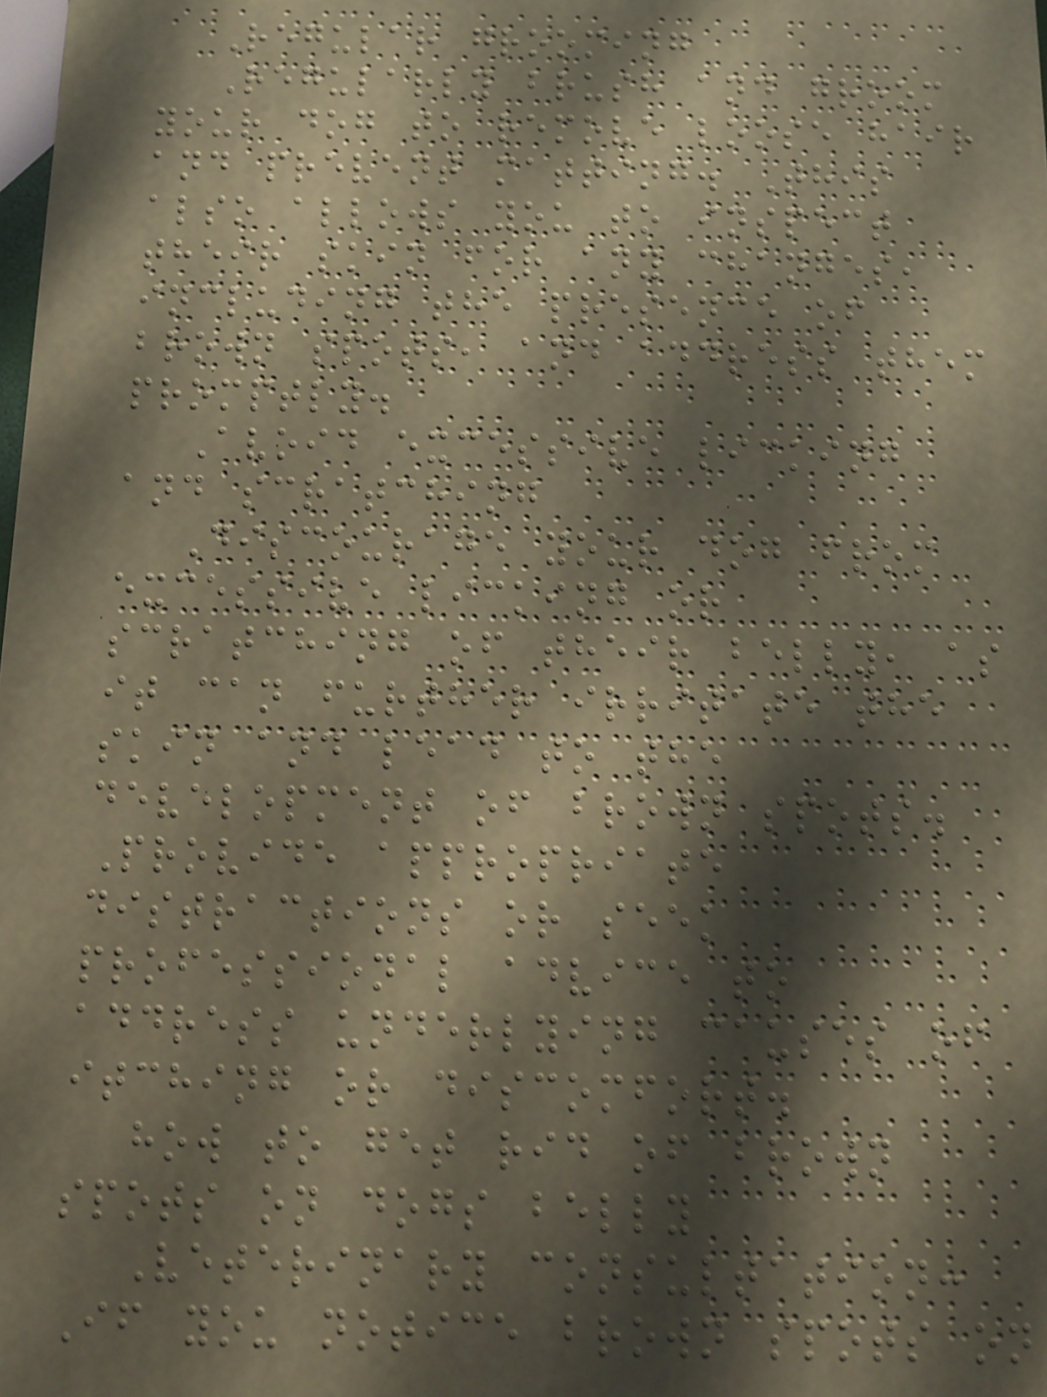Regular grooming
Regularly brush and groom
your dog to remove loose hair
and prevent matting. This
also allows you to inspect
their skin for any changes,
including the presence of
brown spots, and address them
promptly.
Avoid excessive licking
and scratching
Discourage your dog from
excessive licking or
scratching of their belly, as
it can further irritate the
skin and lead to the
development of brown spots.
Provide appropriate
distractions or seek
professional advice to
address underlying causes of
itching or discomfort.
how to get rid of brown
spots on dogs belly
Veterinary consultation:
If you notice brown spots on
